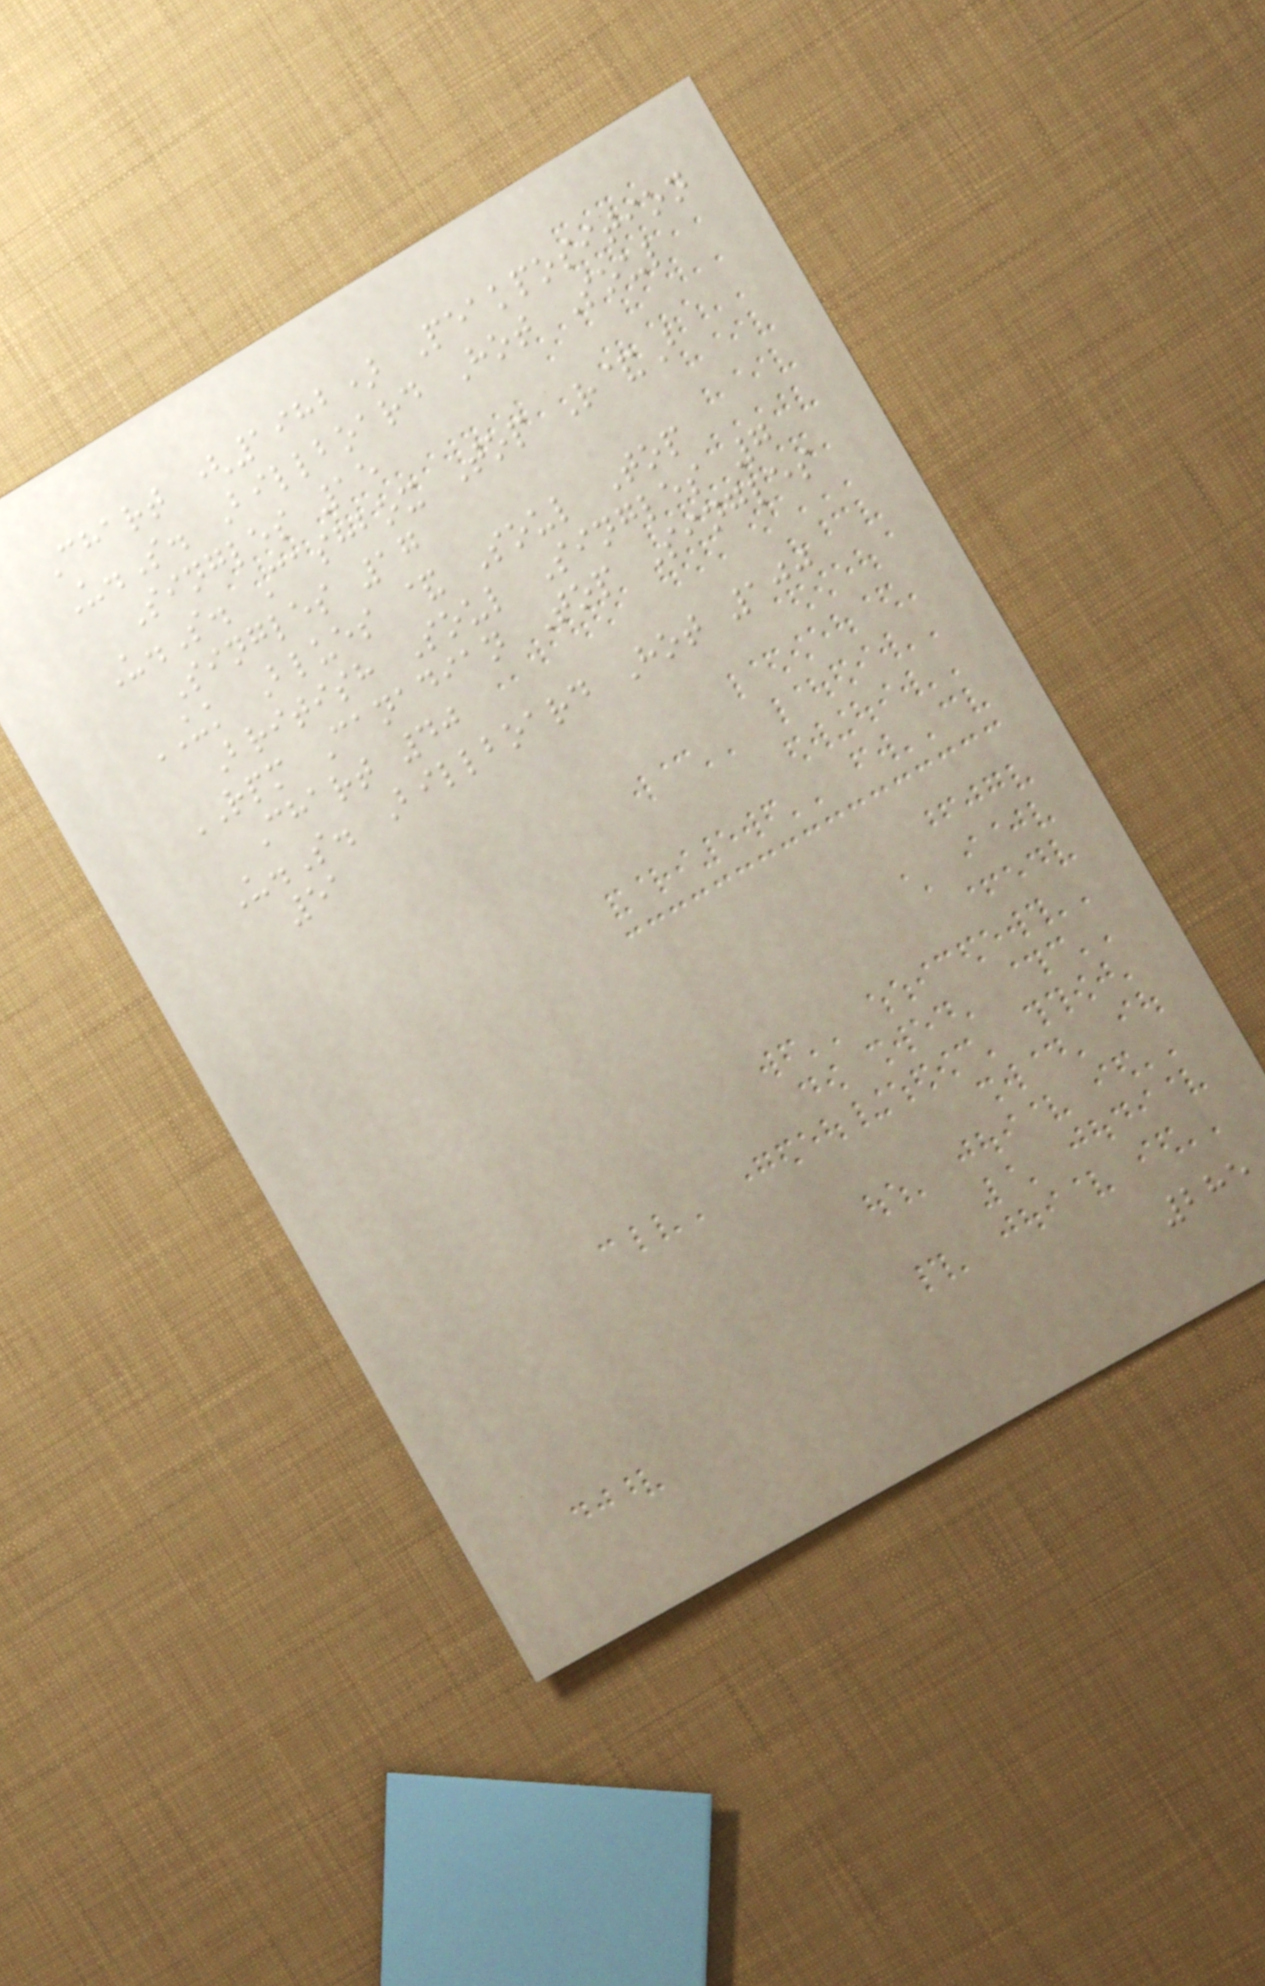Chart (1982) Peakposition
U.S. Billboard Hot Soul
Singles 15
U.S. Cashbox Top R&B
Singles 17
UK Blues & Soul Top
British Soul Singles 7
RPM Canadian Top Singles
Chart 40
U.S. Billboard Hot 100
51
285
